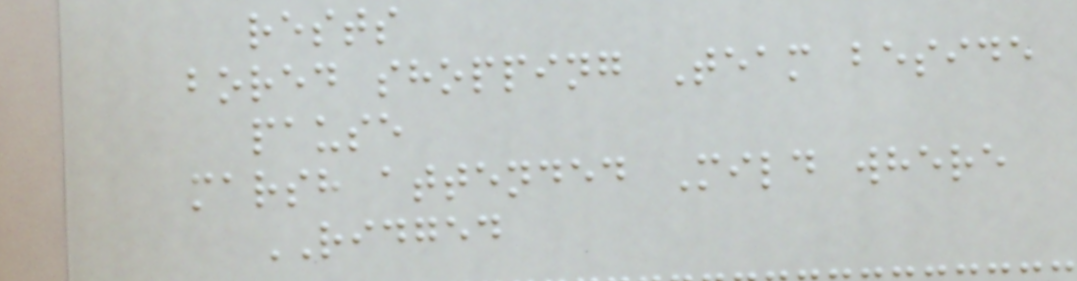rests
bored shopping Team beside
pause
marsh attended Mild where
RIDGED
